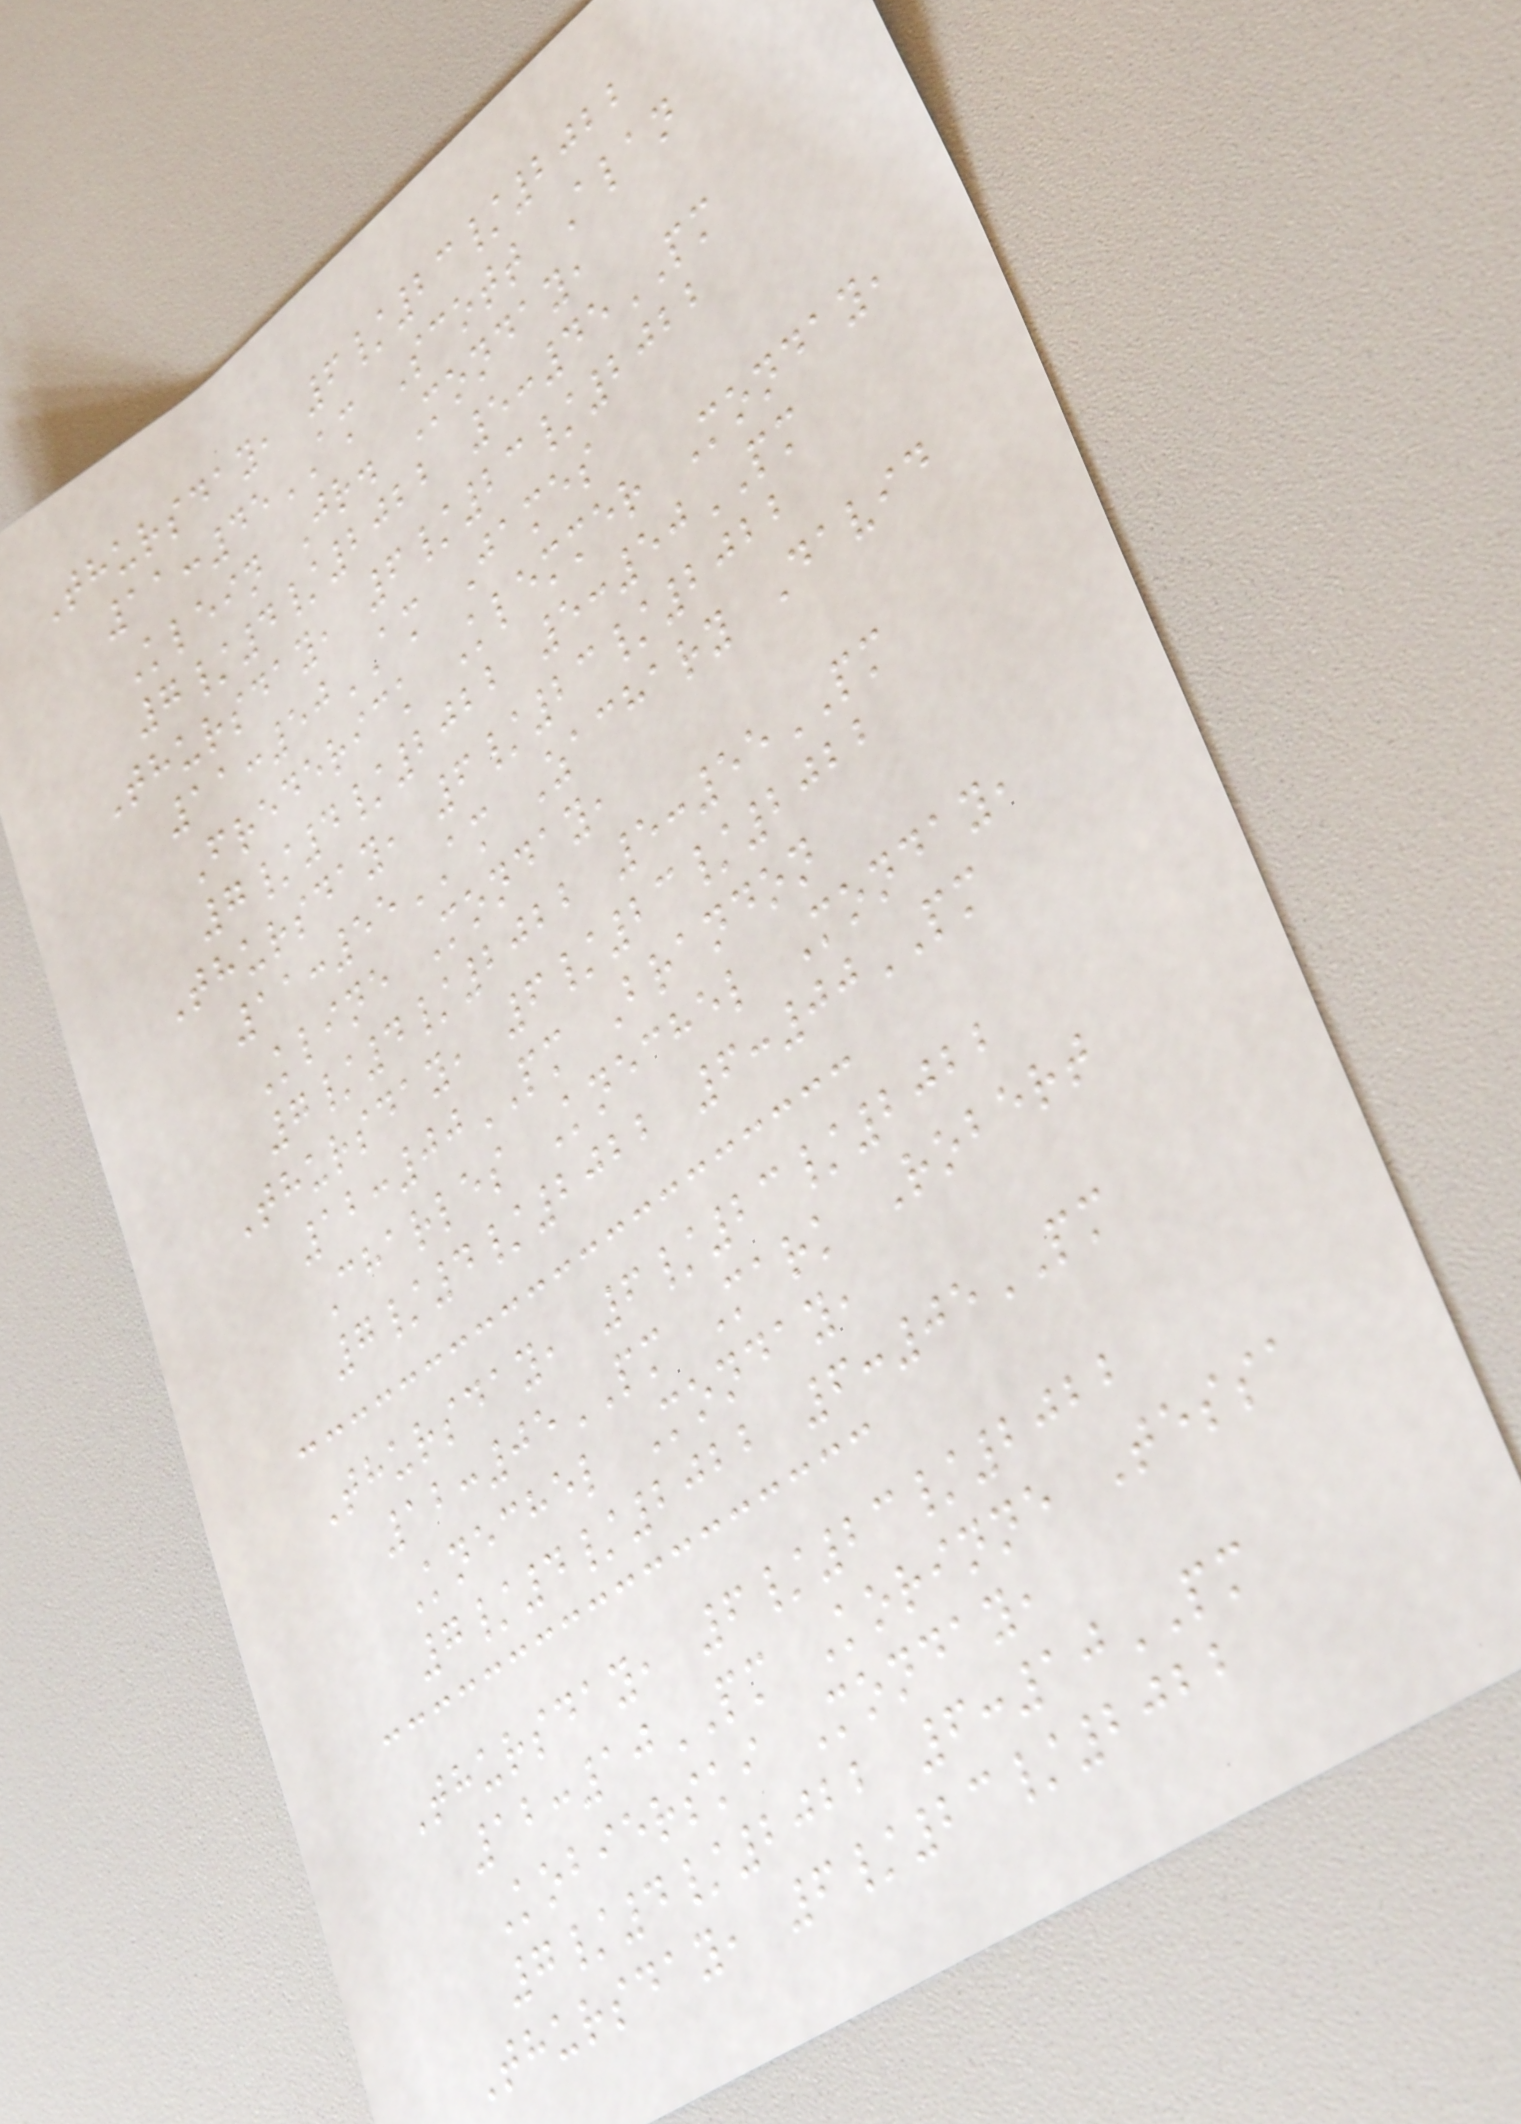Thursday, 6/23/2022
11:45AM Scott Alan
Klein Jr. Monday,
7/4/2022 5:45PM
Thursday, 6/23/2022
11:50AM James
Frederick Klemmer Monday,
7/4/2022 5:50PM
Thursday, 6/23/2022
11:55AM Zachary David
Kline Monday,
7/4/2022 5:55PM
Thursday, 6/23/2022
12:00PM Brandon
Charles Knechel Monday,
7/4/2022 6:00PM
Thursday, 6/23/2022
12:05PM Mark Robert
Knechel Monday,
7/4/2022 6:05PM
Thursday, 6/23/2022
12:10PM Korinne Tessa
Kobierski Monday,
7/4/2022 6:10PM
Thursday, 6/23/2022
